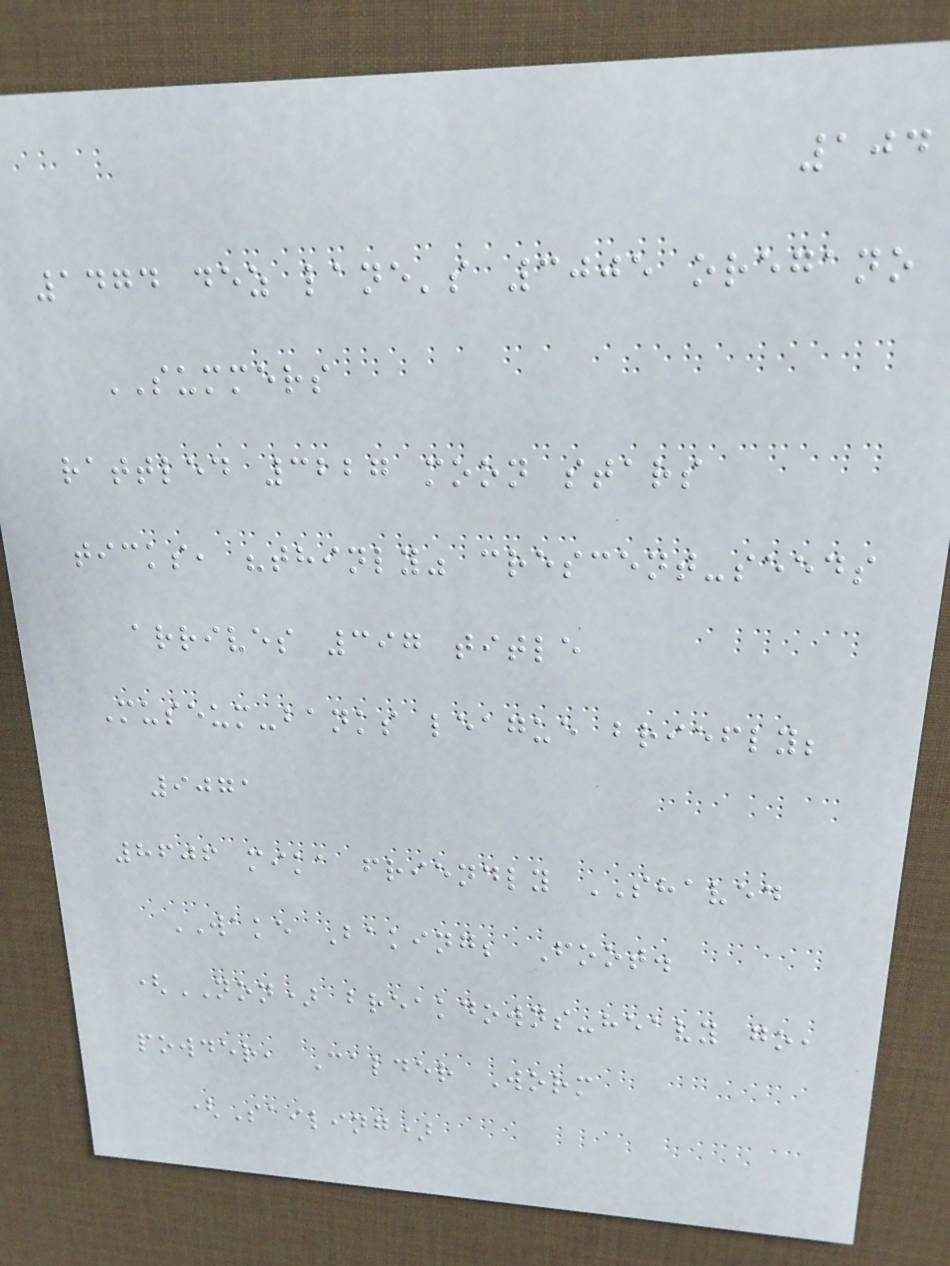104
1474 dez lane's 3005 oregano
SUMMERS
rattled 3227 moon stars
ticks, "thinly" crescent-seeds
arrives 397 title
Museum-banks league briefly;
9071
8606 mika friendly SHAVED
WAKE Baking; Foot.
(NON) breakdowns-heavy go,
powder, Calder Worm
(Sailing)
